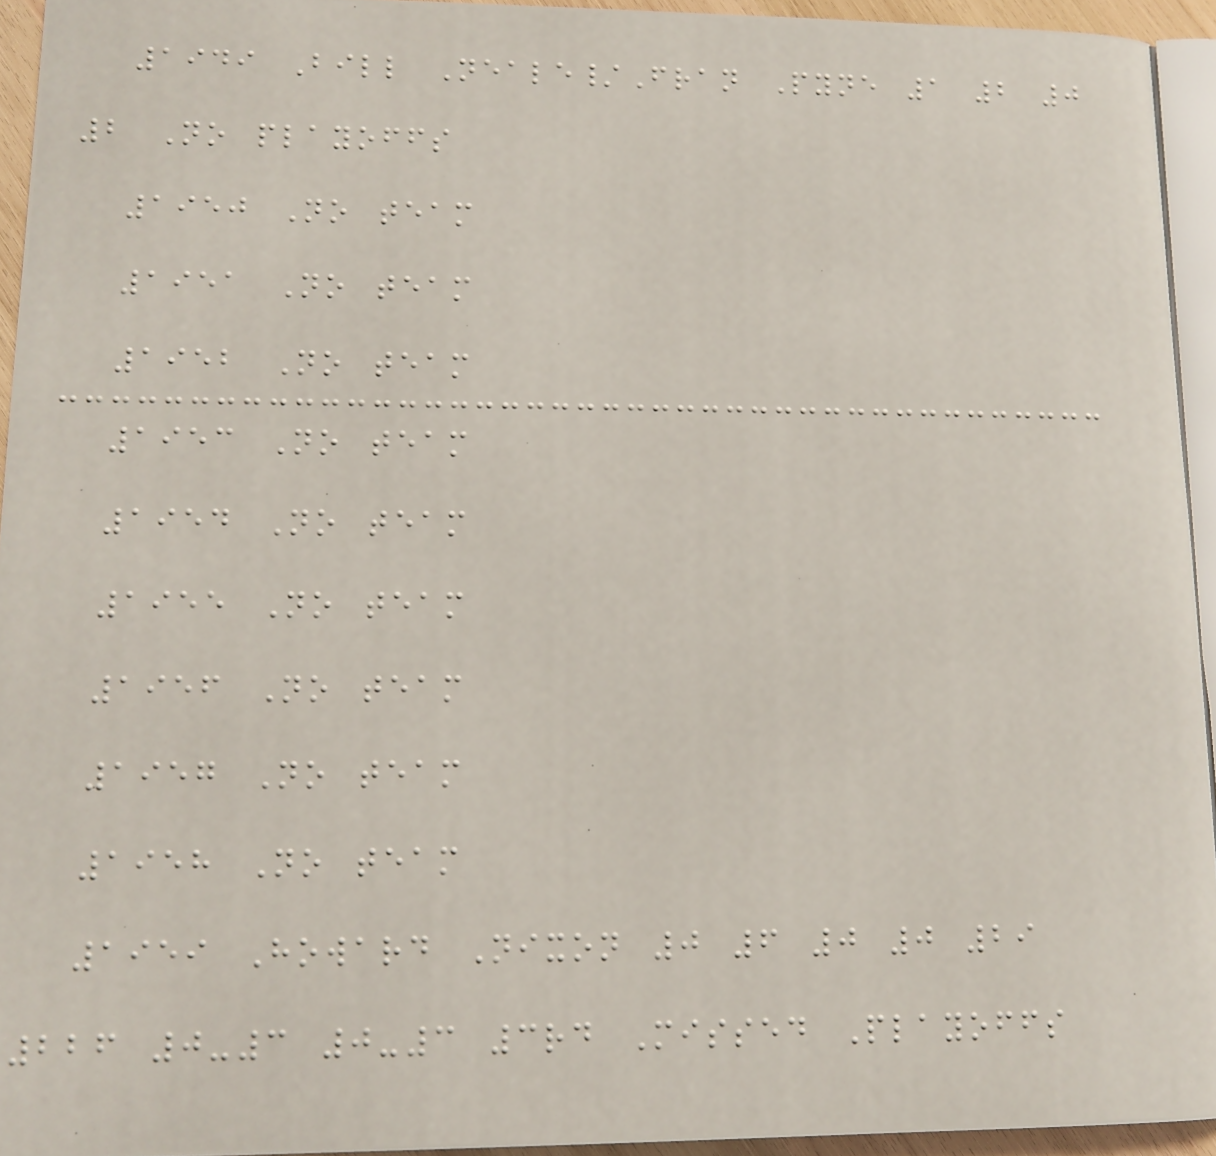1949 Bill Neale/Fran Pyne 1 2 0
2 No playoffs
1950 No team
1951 No team
1952 No team
1953 No team
1954 No team
1955 No team
1956 No team
1957 No team
1958 No team
1959 Howard Nixon 0 6 0 0 29
226 0-3 0-3 3rd Missed Playoffs
